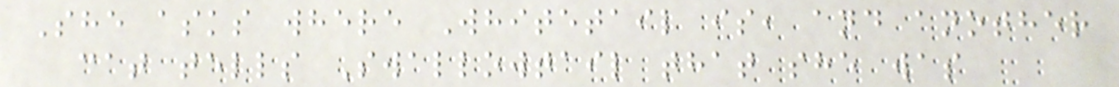She asks where Whitetail is, and another
cat tells Swallowtail that she was
